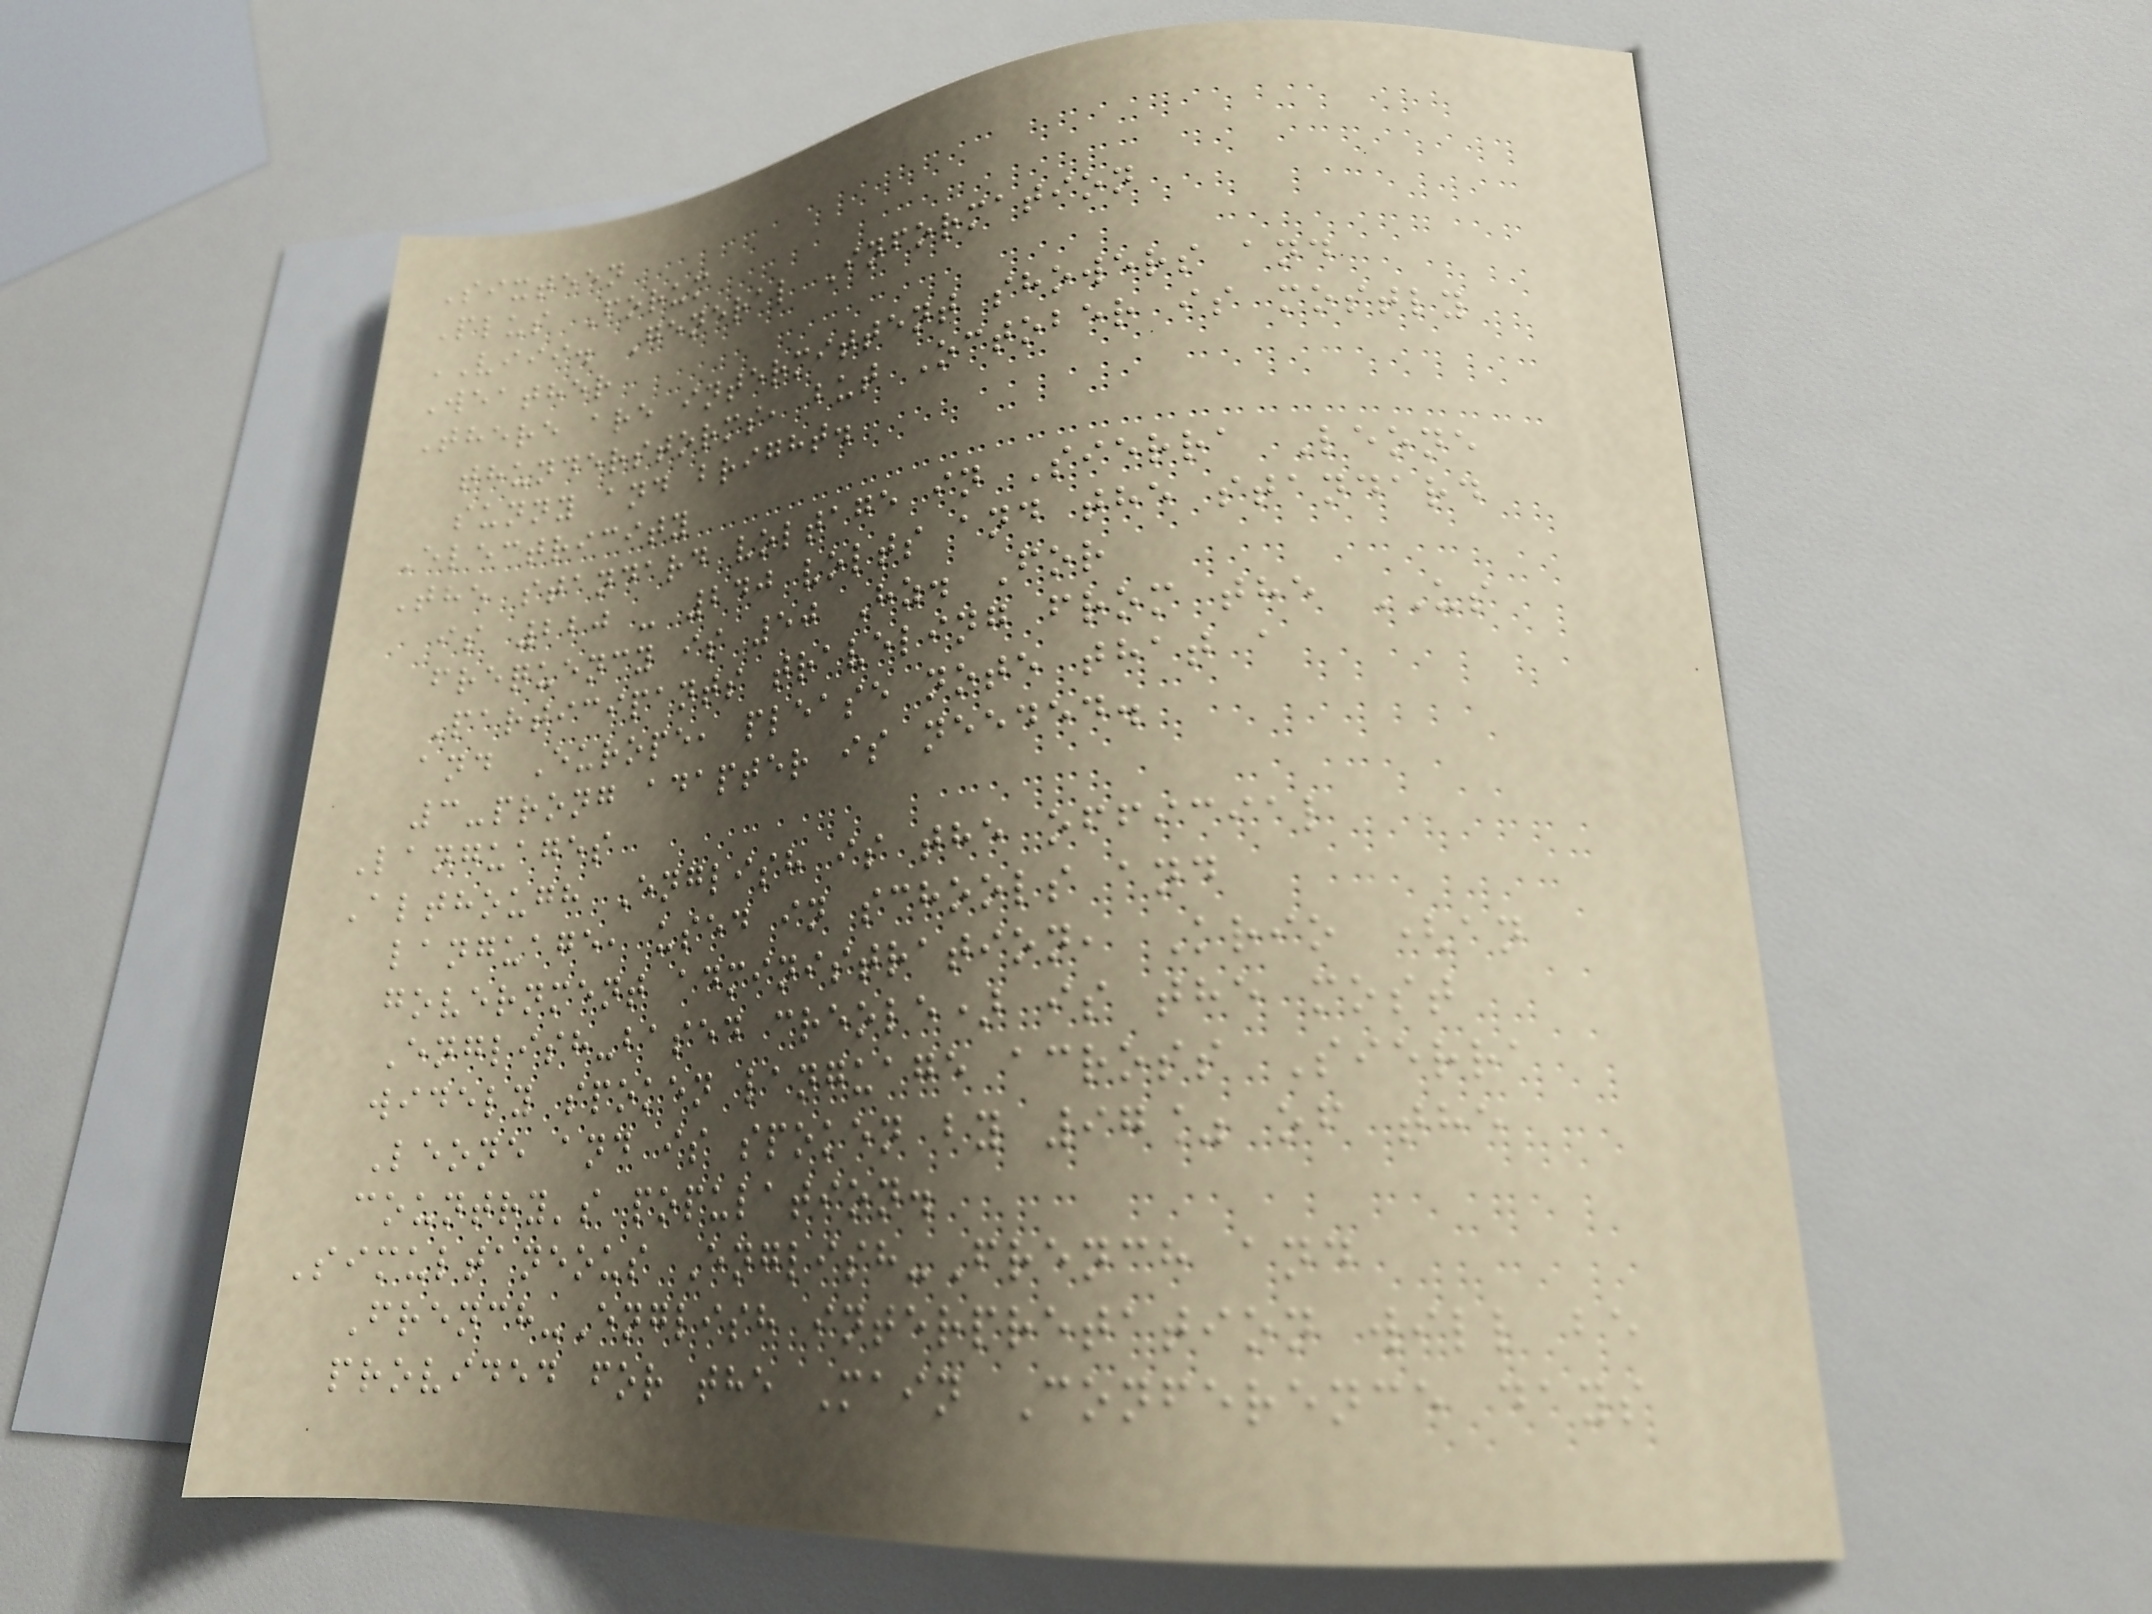Sixteen
Plus Forum
VIII. General Information
Weather
There are intermittent showers and
thunderstorms, but October is mostly
sunny and bright.
Electricity
The standard voltage in Sierra Leone
is 220 - 240 volts and the standard
frequency is 50 Hz. For
Participants traveling from the US
and Europe, please note that a
3-prong adapter is needed.
Languages
Although English is the official
language, used in schools and
government administration, Krio (an
English-based creole) is the most
widely spoken language across Sierra
Leone and is spoken by 97% of the
country's population.
Simultaneous English-French and
French-English interpretation will be
provided for the Main Conference days
